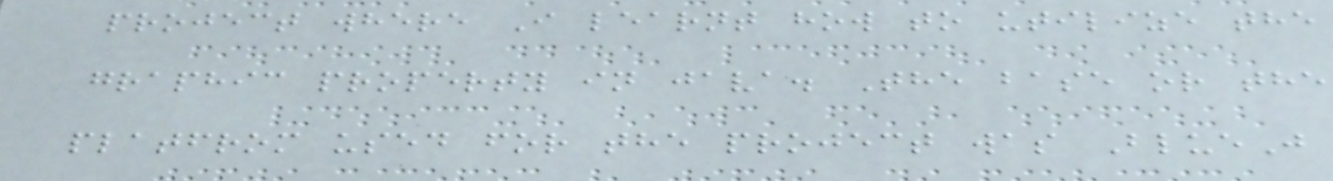project where I learnt how to utilize the
graphic property in java. The base or the
platfrom used for the project was BlueJ
